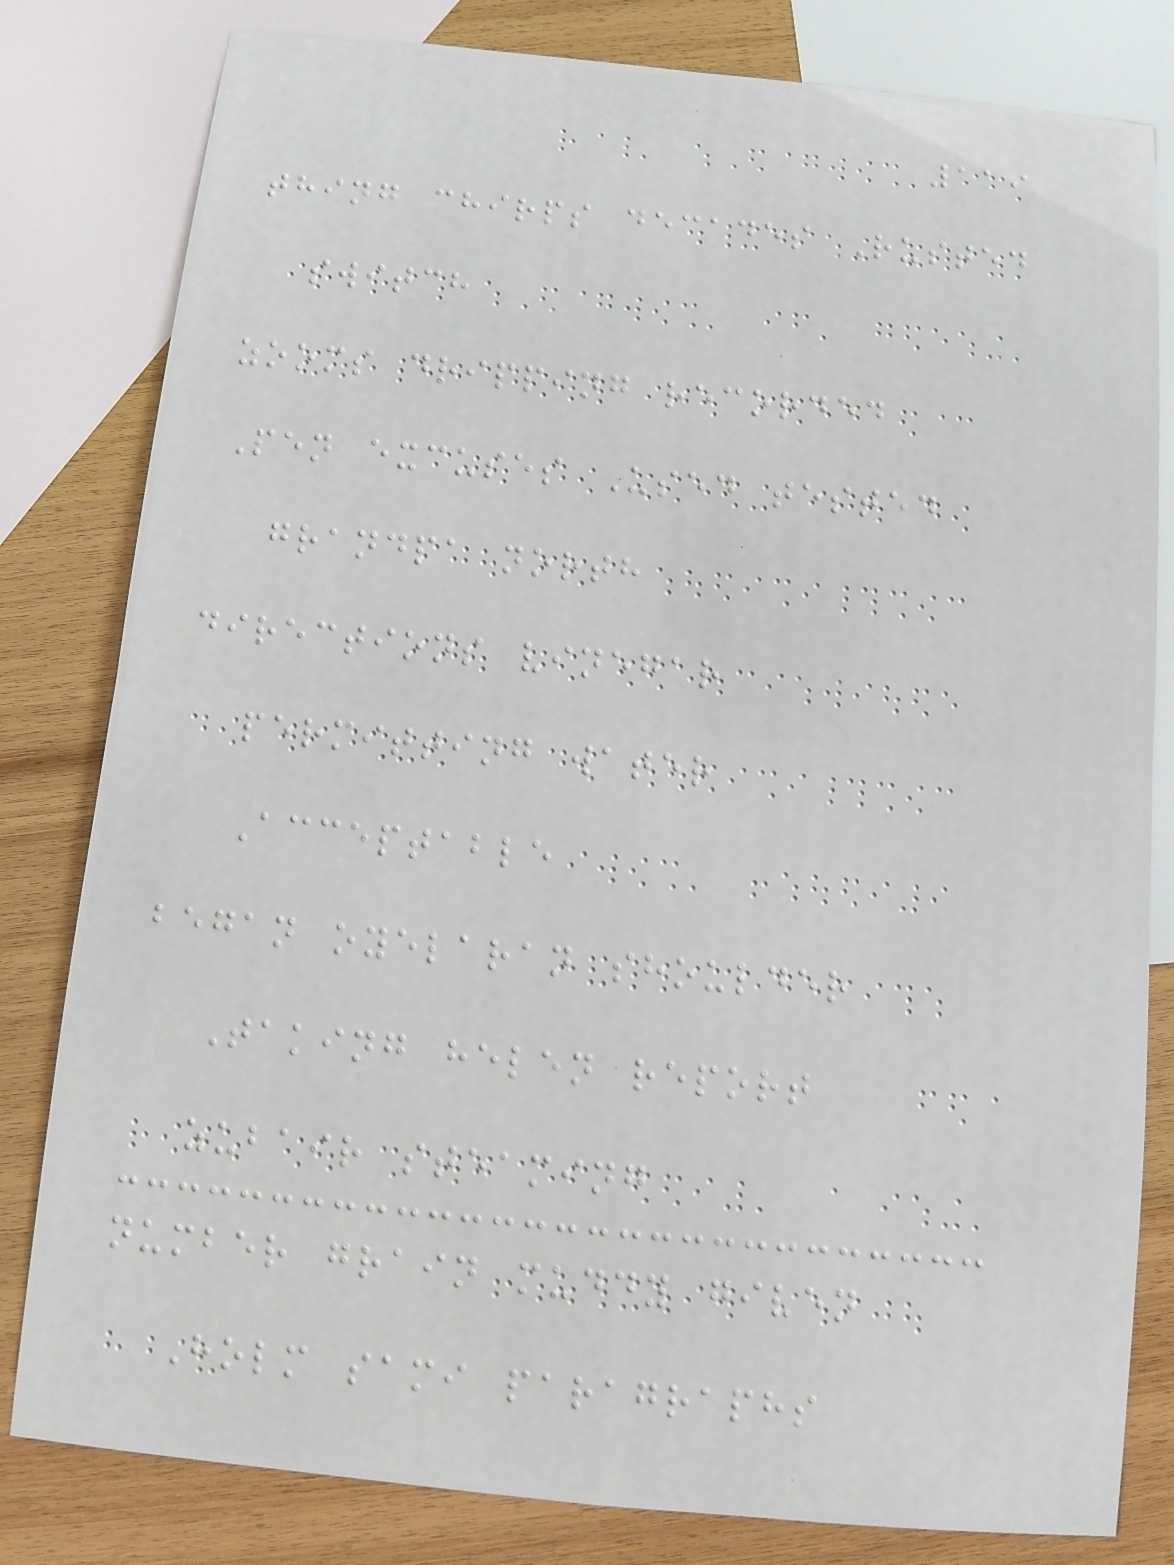119
thing chirps decades Rusted
switch
zooms dripping recorded
Pen excuses Used tested
grandpa north
directions vinegar
permitting water
Acceptable
began oyelaran shoulder
Taking helen report
zubair steaming
number grain muddy given
Holm sami paragraphs
